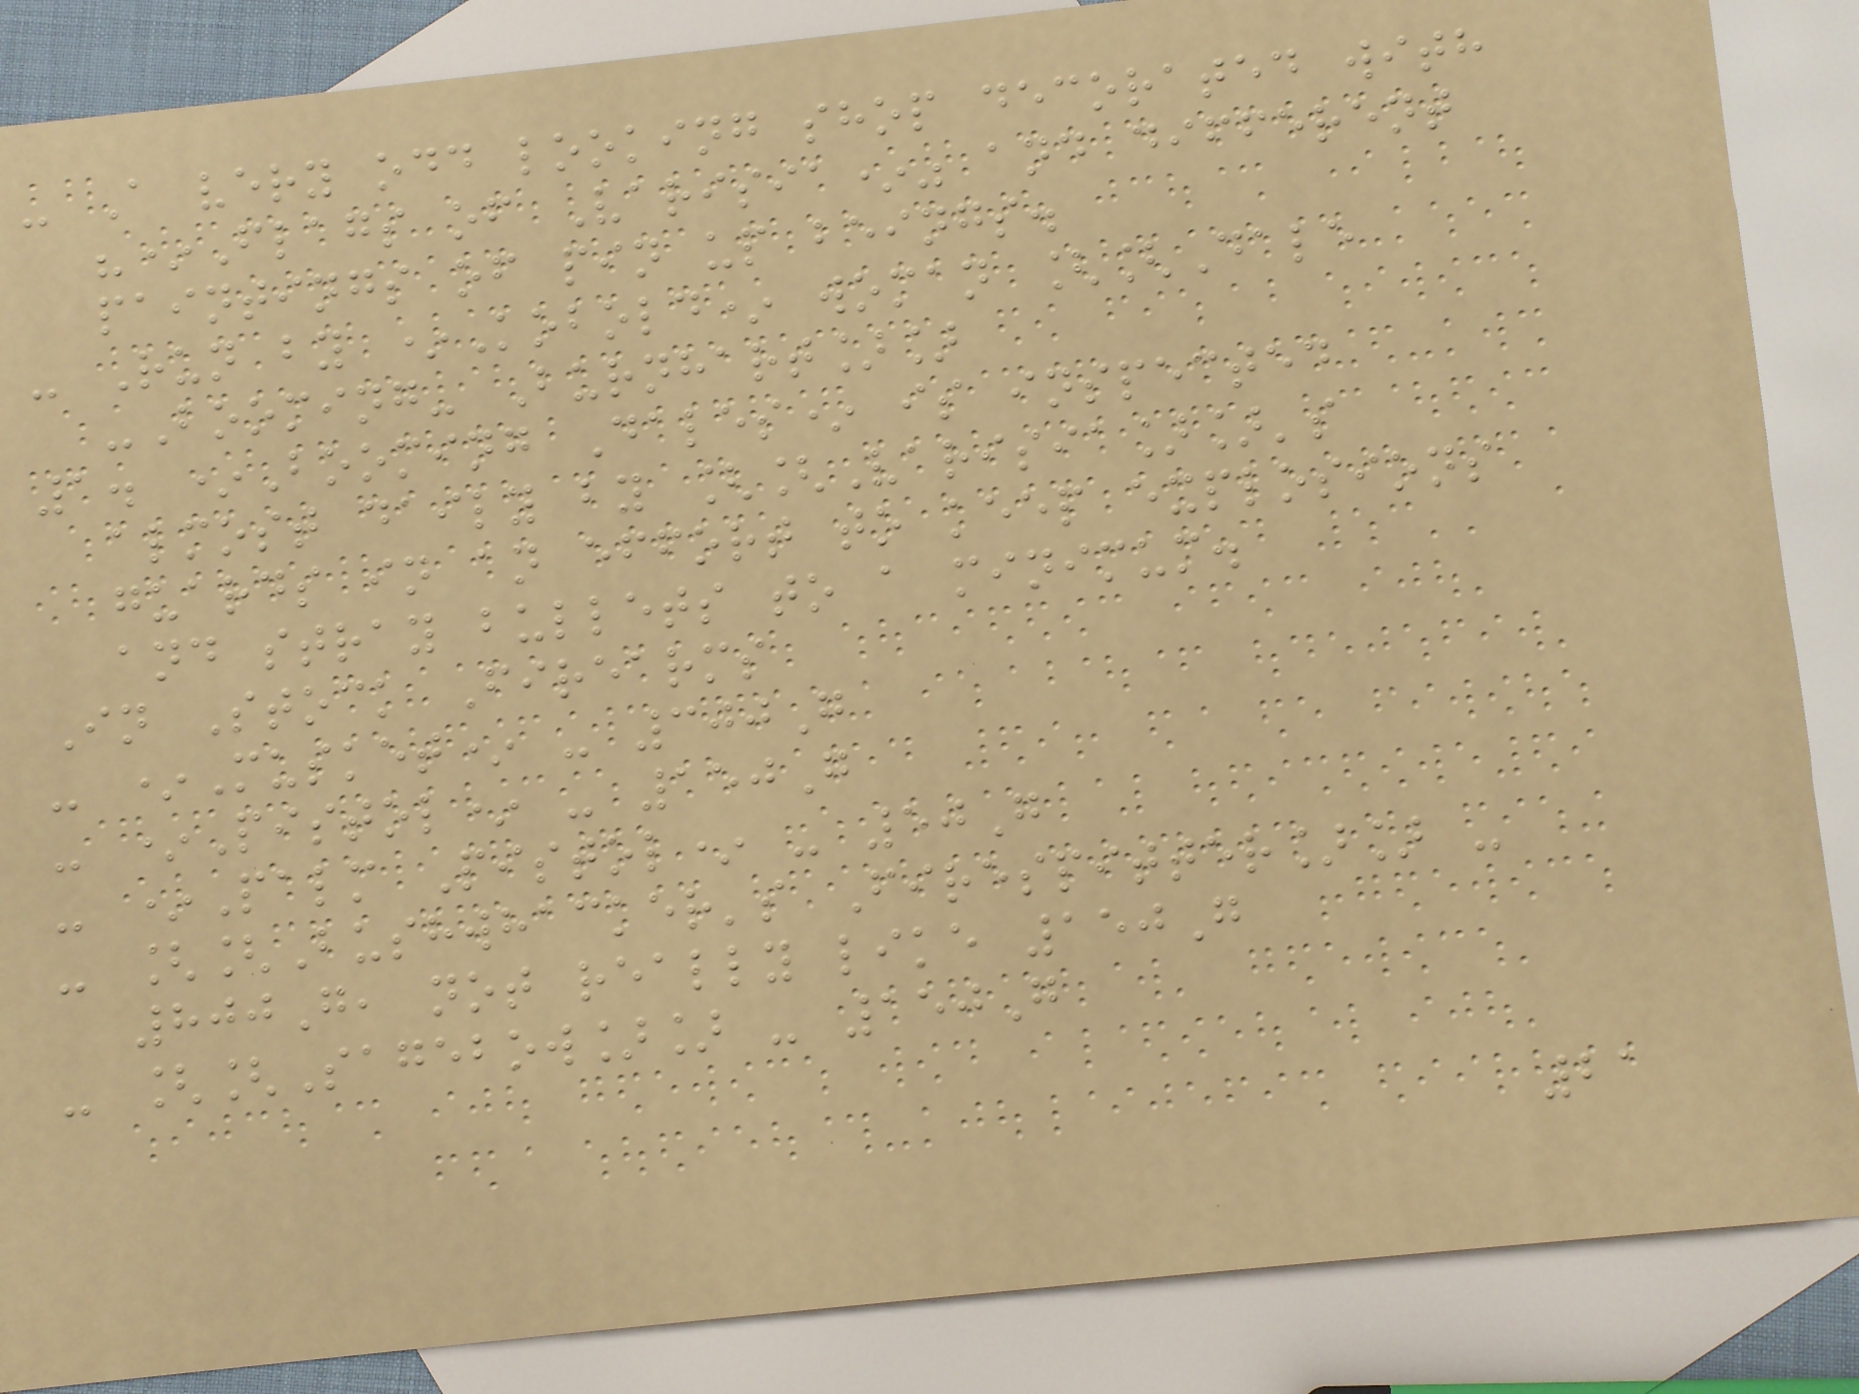- A very odd looking shop decorated with
"*Flags of Varisia*" and different
paintings of pin up beings.
- Run by *Kobold* woman [[Dale
-Booming- Burnhart]]
1. *Booming Dales* is inspected
almost daily by [[Varisia]]'s
guards in an effort to keep explosions
and stray bullets to a minimum.
In Stock Firearms
- *Musket* - 300G
- *Pistol* - 150G
- *Palm Pistol* - 50G
- [[Bushwhacker's Firespitter]] -
800G, not really like 150G
- [[Sagebow]] - 150G
21
